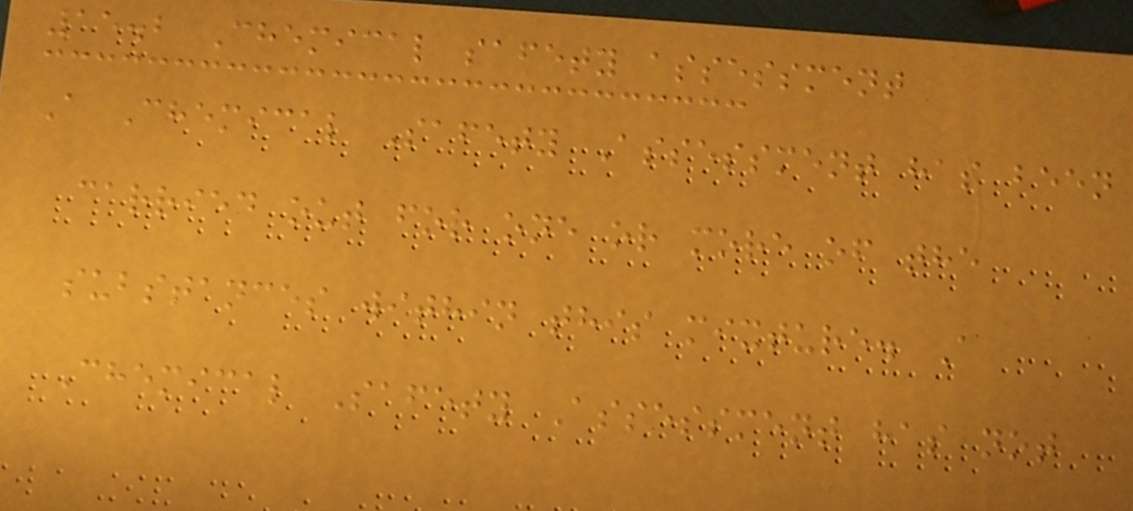15.2 Chemical safety assessment
A Chemical Safety Assessment has been
carried out for one or more of the
substances within this mixture. A
Chemical Safety Assessment has not
